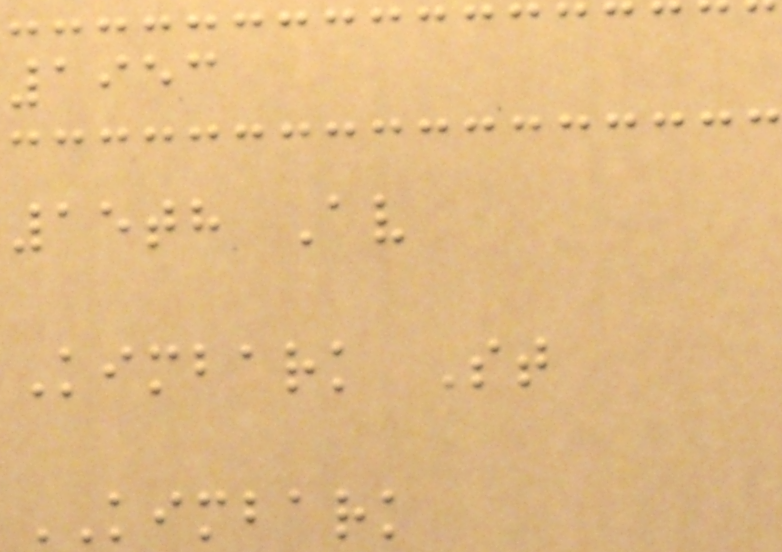1953
15th Av
Kimbark St
KIMBARK
